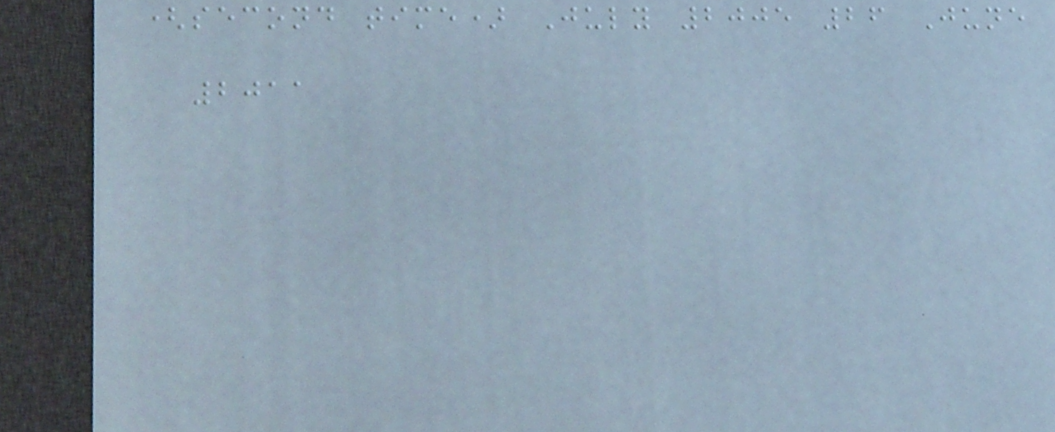(second time) July 2005 26 June
2011
